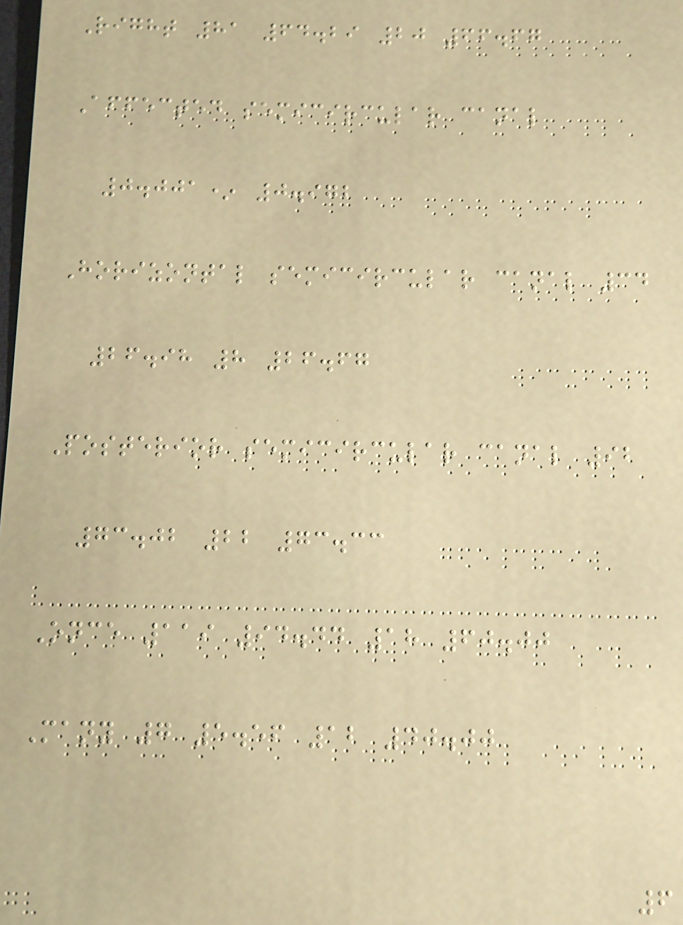Right 81 64.29 20 66.67
Affected semicircular canal
0.001* 0.972
Horizontal semicircular canal 34
26.98 8 26.67
Posterior semicircular canal 92
73.02 22 73.33
Once 119 94.44 18 60.00
Many 7 5.56 12 40.00
6
